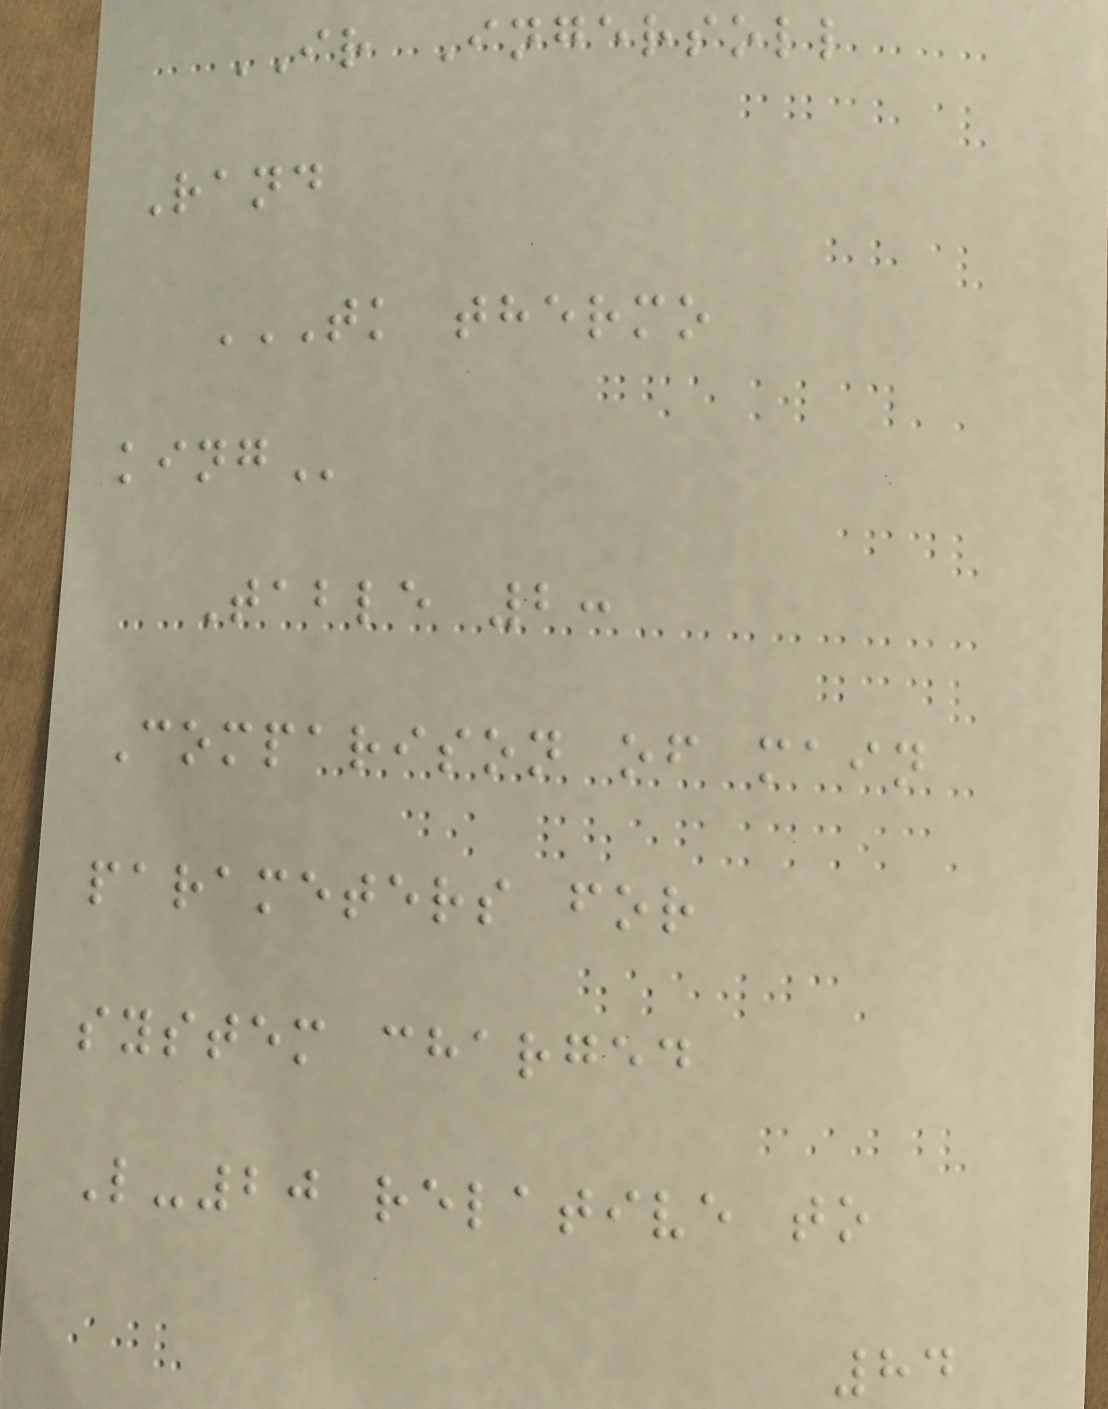IR Ingersoll
Rand
TK THERMO
KING
Table 2:
Comparison of main
parameters for
system charged
L-20 relative to
84
